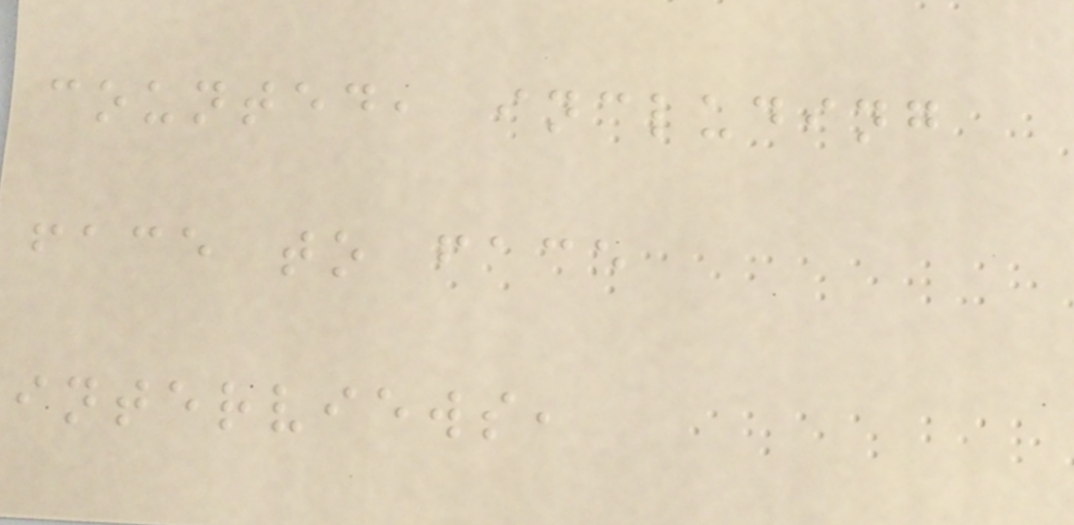counted, including
face to face
interviews,
